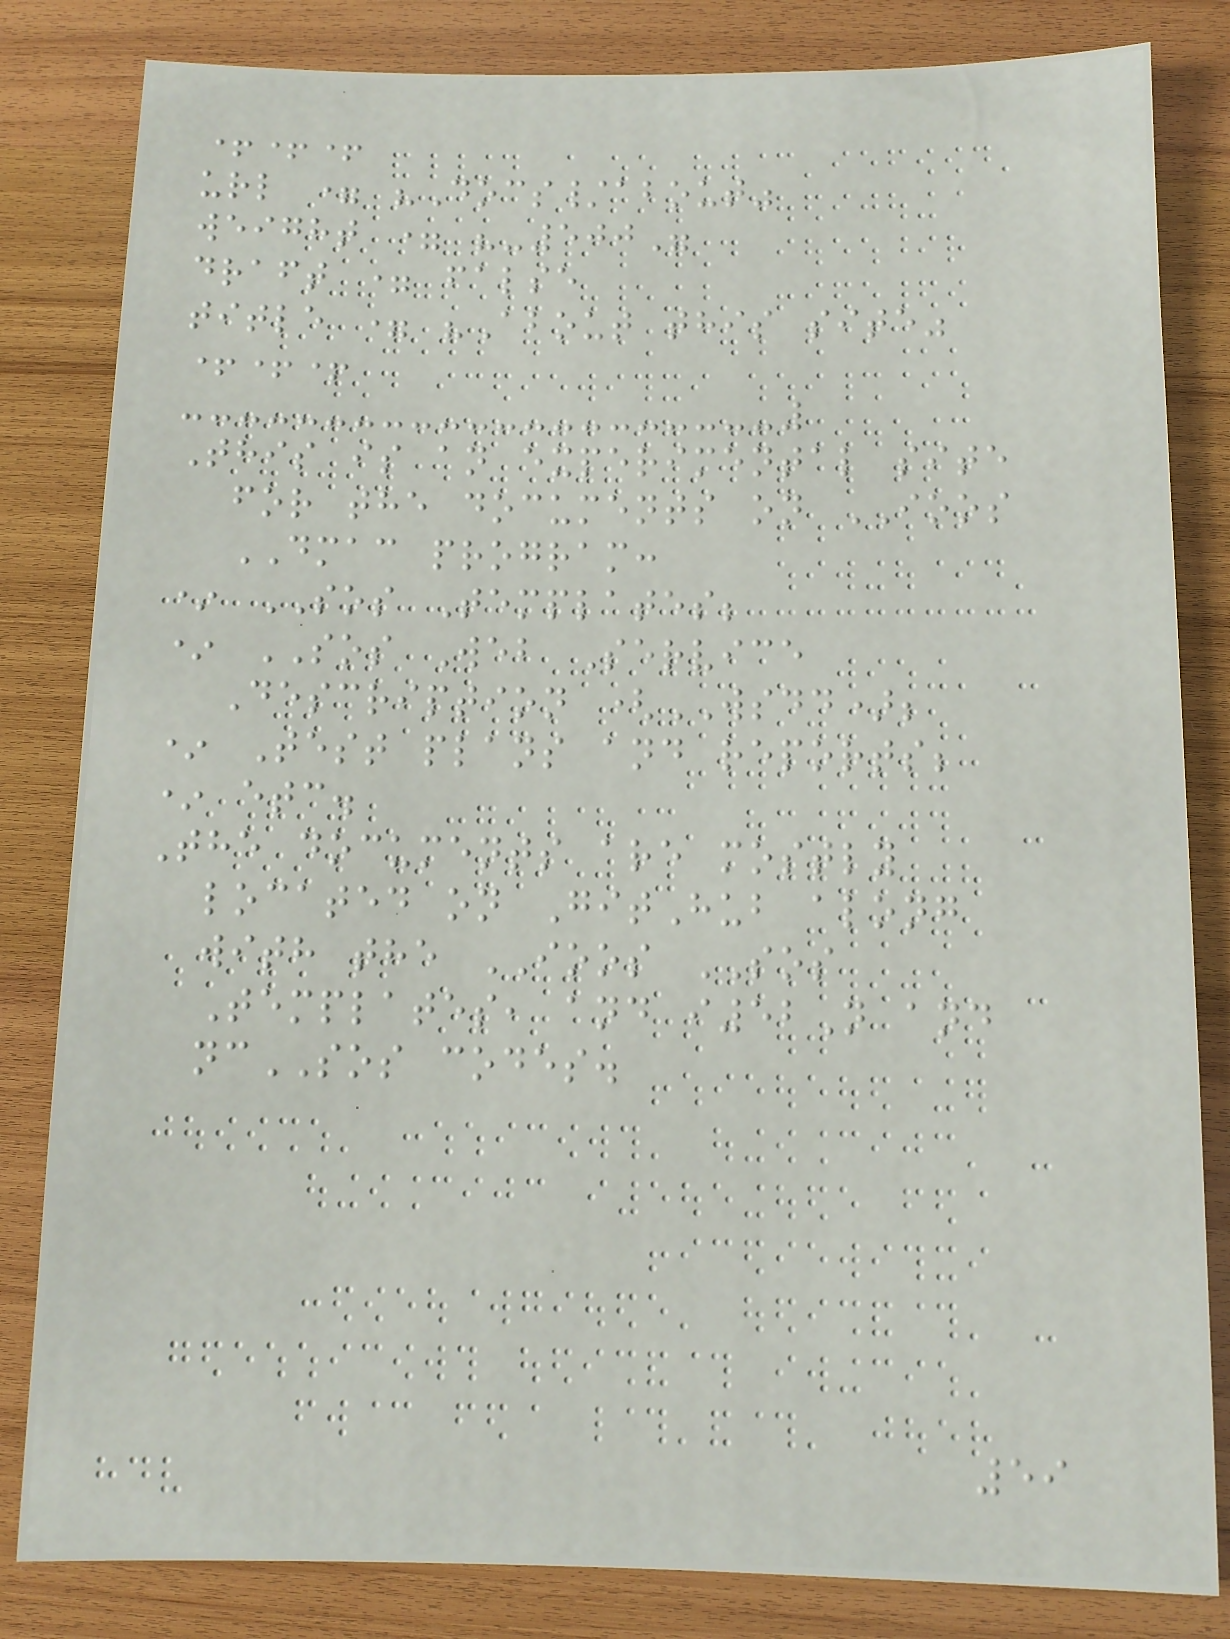+++
url = "Docs/about"
weight = "-500"
draft = false
title = "About this site"
+++
This is an experimental site
for the documents on IOOS
DMAC program:
* SOS Templates;
* SOS Web Service
Description (WSDD);
* Test plans and reports;
* etc.
The documents are mostly
located on GitHub along
with the IOOS SOS
Templates, and i52N and
ncSOS codes.
59
